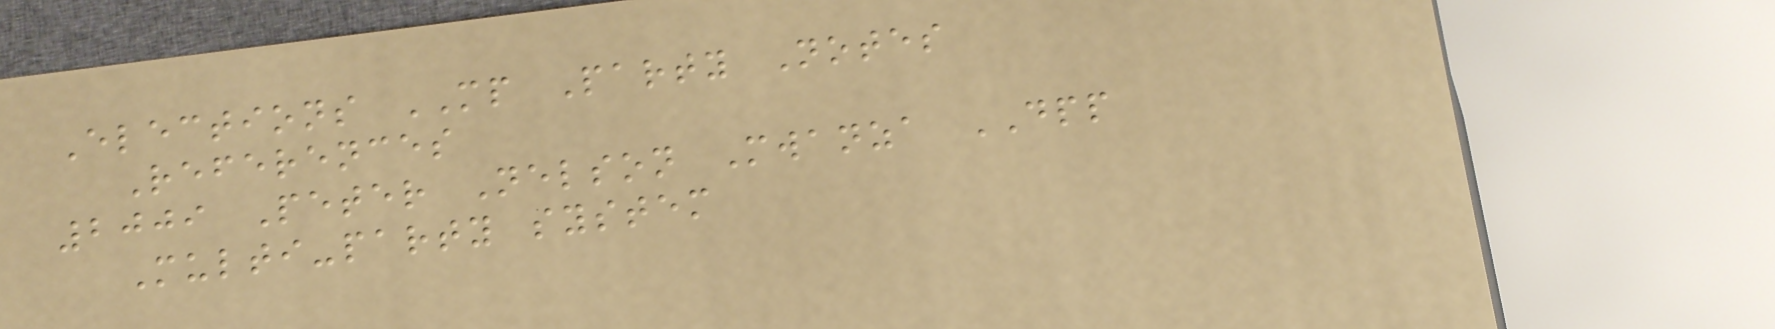Elections MP Party Notes
References
2009 Peter Nelson Mwanza DPP
Multi-party system
